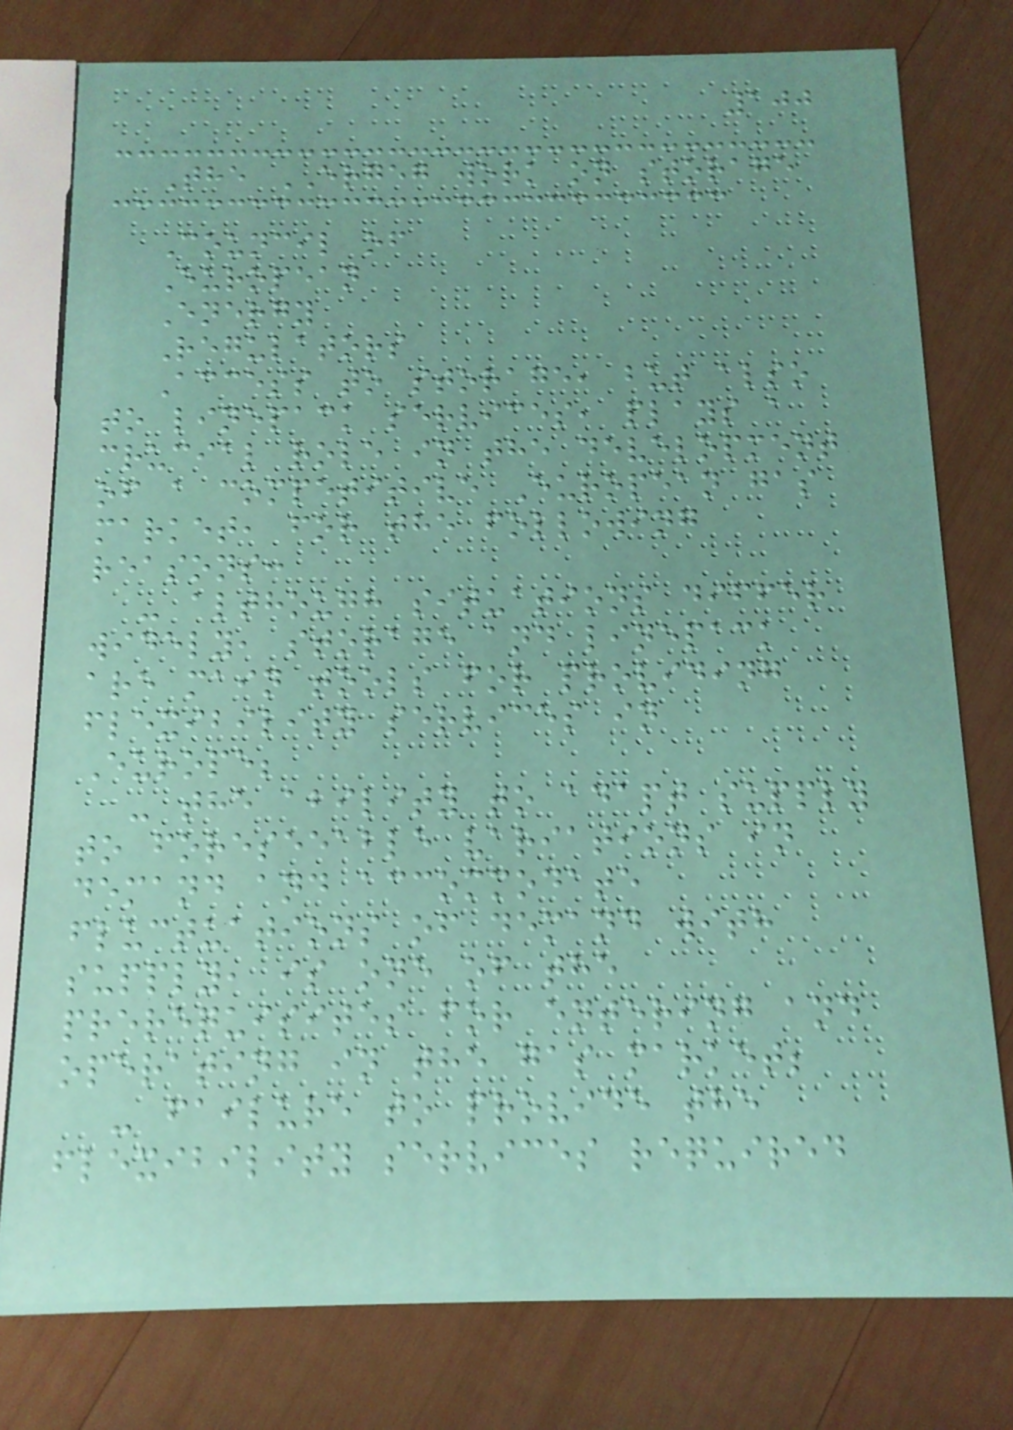100
The ERGEG work on storage
Council of
European
Energy
Regulators
Access to storage, but also
to linepack services, plays a
crucial role in the development
of a competitive European gas
market, for the following
reasons:
- although situations differ
widely, storage and linepack
are main tools for providing
flexibility services in
Europe;
- the ability to adapt supply
to foreseeable variations in
demand and accommodate
fluctuations of demand with
supply, is one of the
prerequisites for entering and
operating in the gas market;
- failure to provide the
flexibility services required
